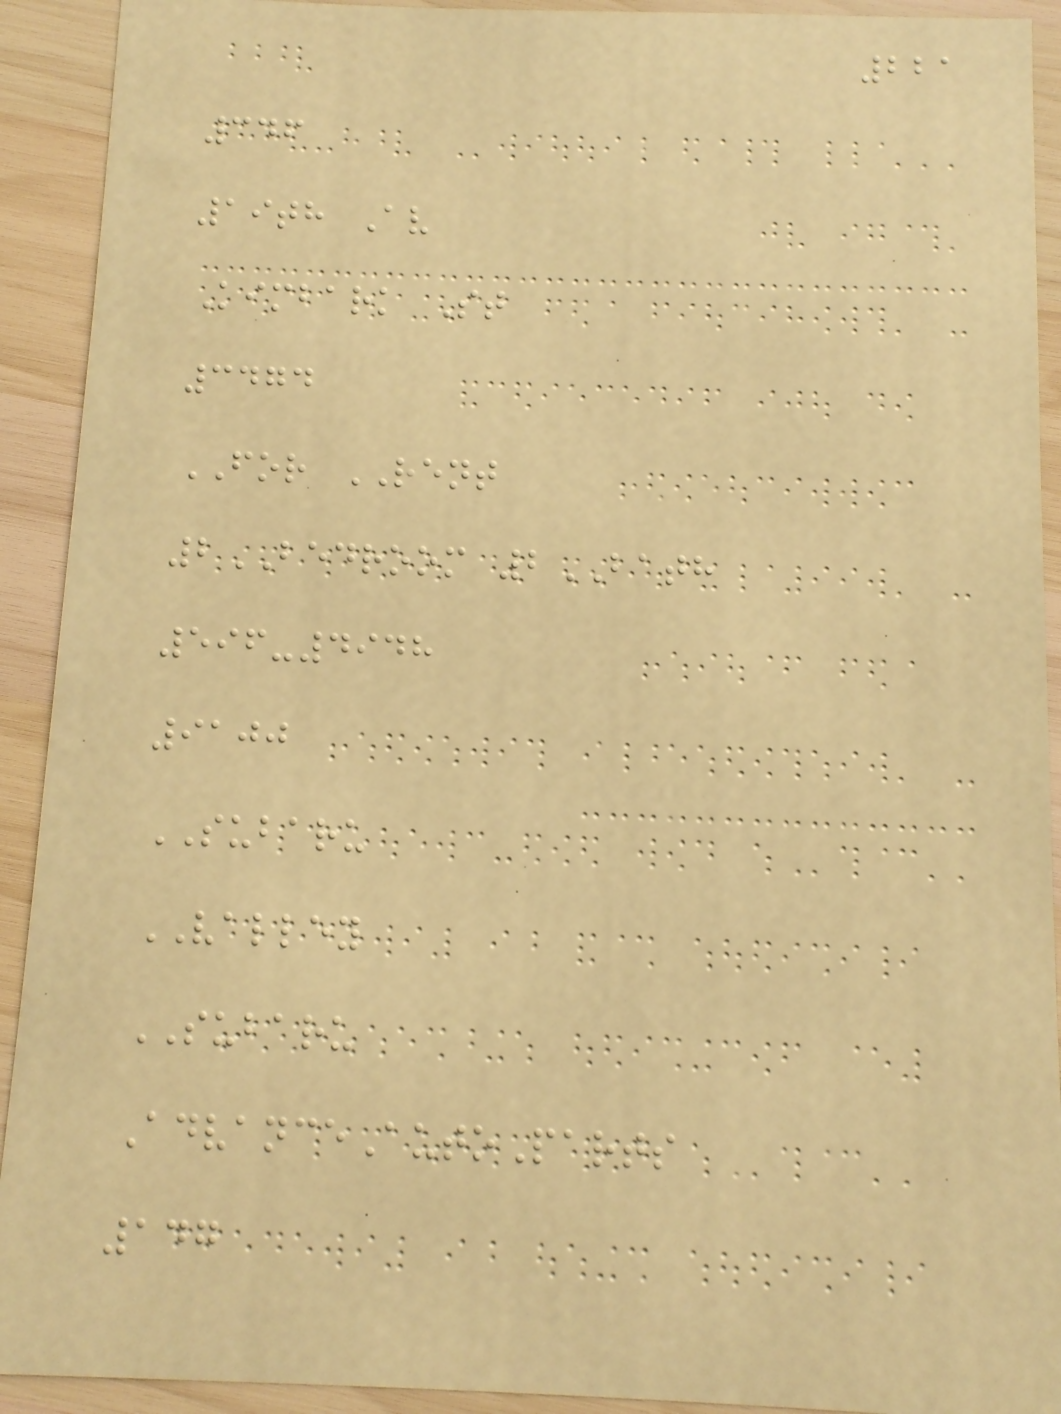221
346
19th Av
Kimbark St
3474
FOR RENT
2BEDROOM 2BATH
596-4948
9100
SUBARU
VALLEY
SUBARU
AdvanceAutoParts
147
